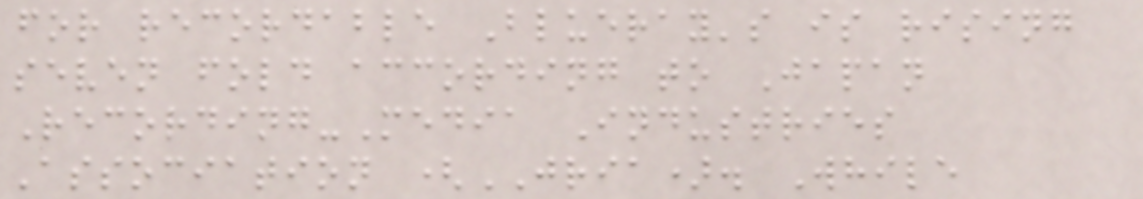for recordable Blueray's is rising
seven fold according to Japan
Recording-Media Industries
Association (JRIA). While
